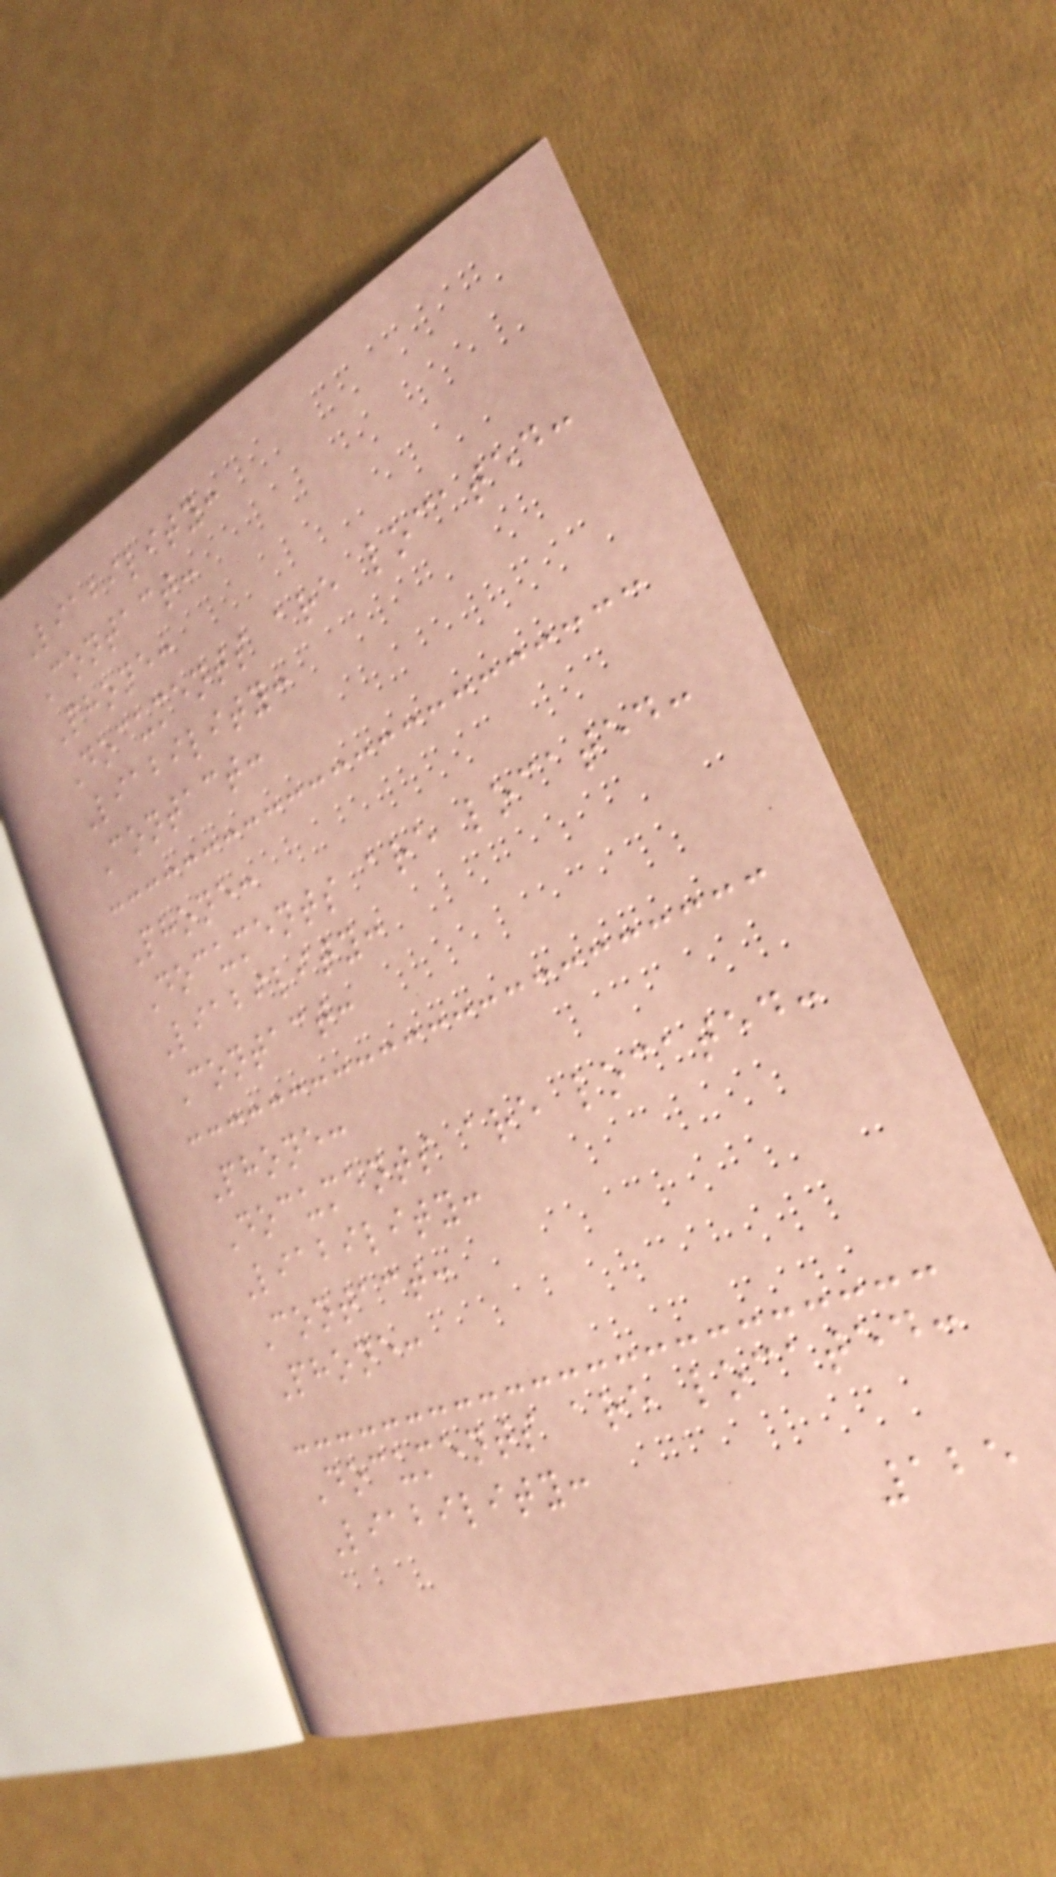Liability:
Contact:
Phone:
Documents are located:
Liability:
Contact:
Phone:
Documents are located:
Liability:
Contact:
Phone:
Documents are located:
Liability:
Contact:
Phone:
Documents are located:
Liability:
125
